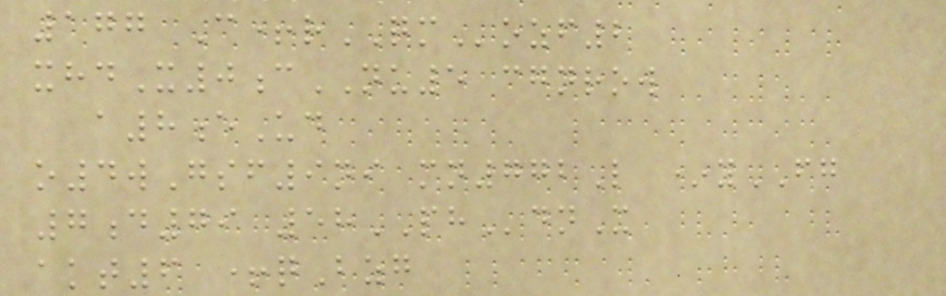177 C+rQMozf2
xhdX0cNU5 cgnrow
a8eUd
o4wGsf9ni mn772L *yFG
7d79 58PHdnX
akt6 +qBzg
